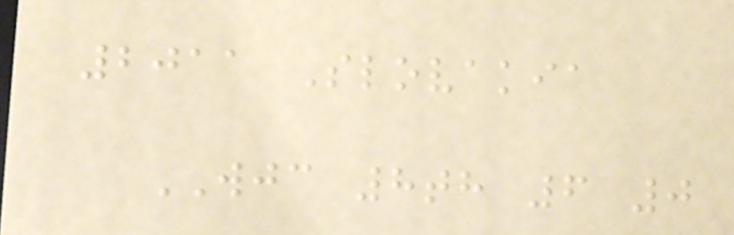2011 Slovakia
WJC 8th 6 0
